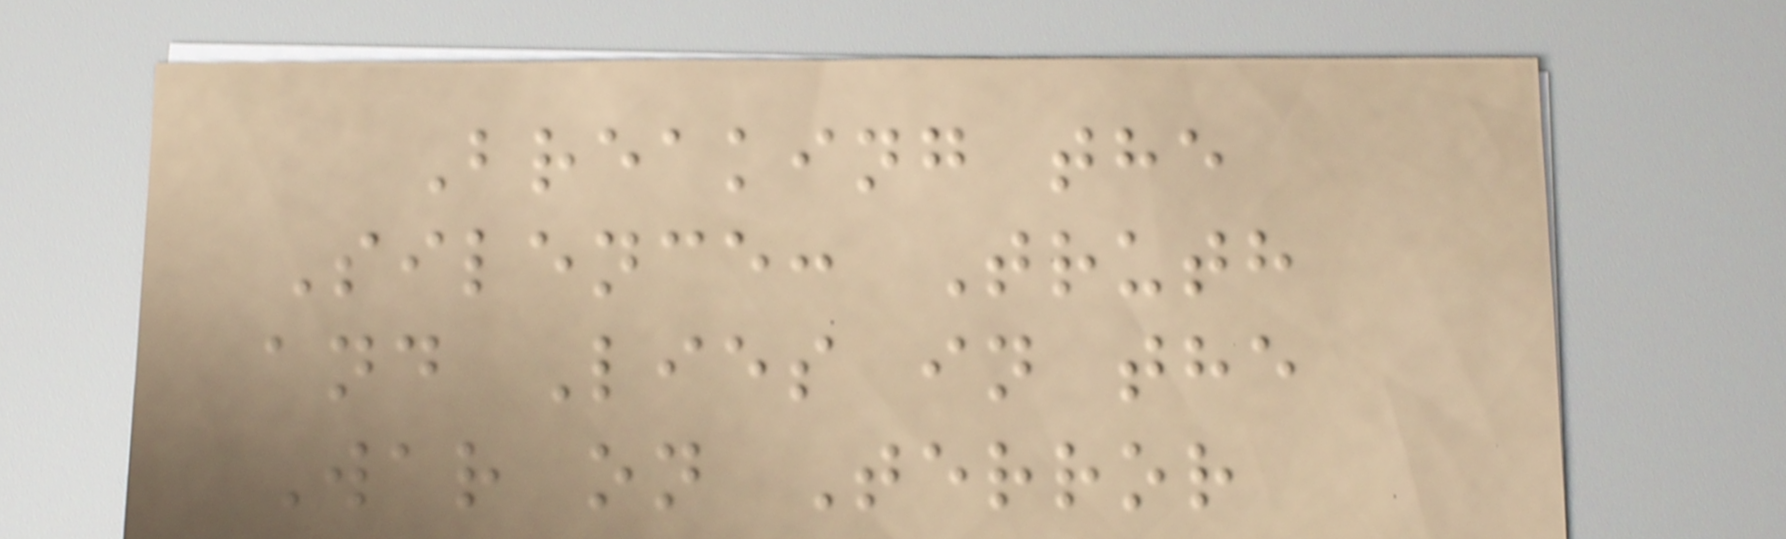Breaking the
Silence: Truth
and Lies in the
War on Terror
